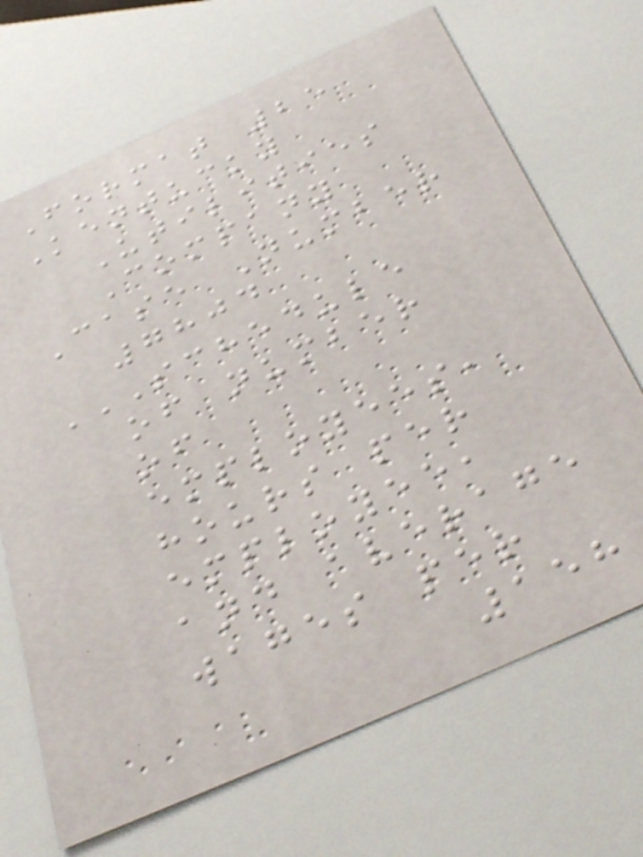Format 25
Kentucky
Utilities
Company
Case Number
7804
SCHEDULE
OF NUMBER
OF
EMPLOYEES,
HOURS PER
EMPLOYEE,
AND AVERAGE
WAGES PER
158
